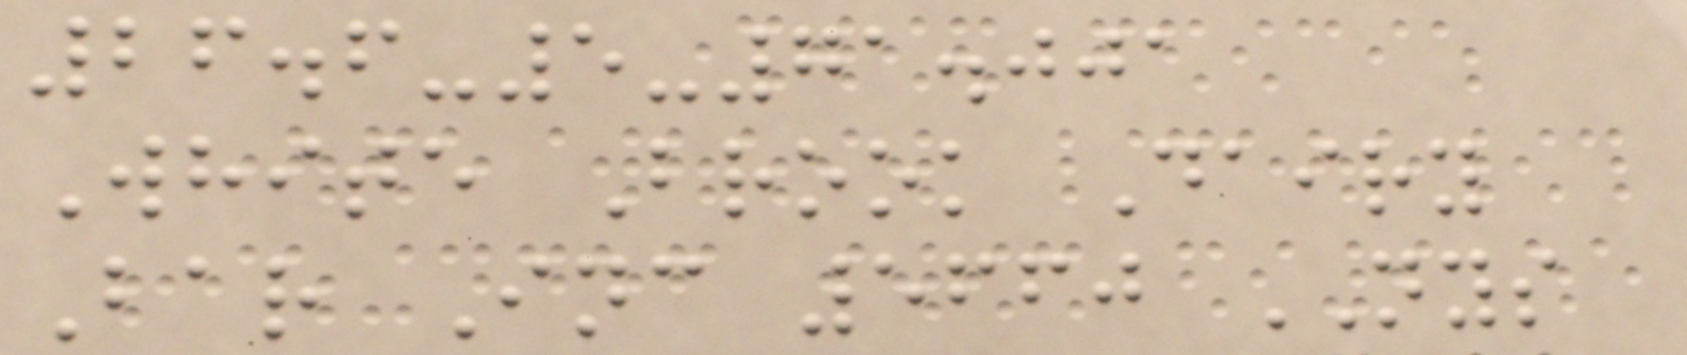26.6-5-71.001
White Brook Dairy
Bar Inc 5660 NYS
